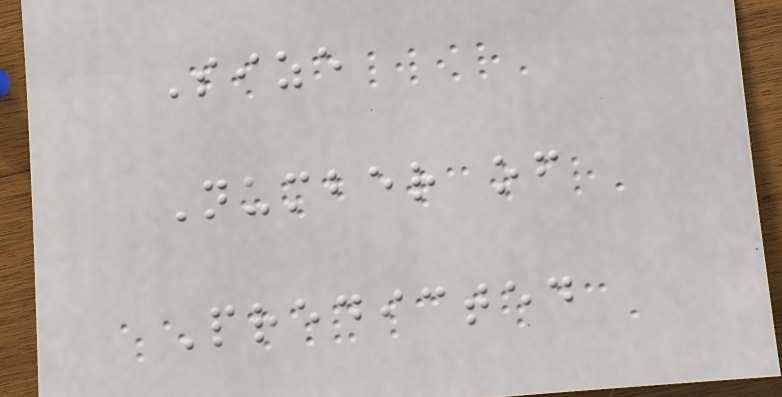Size
Number of
Predicted
